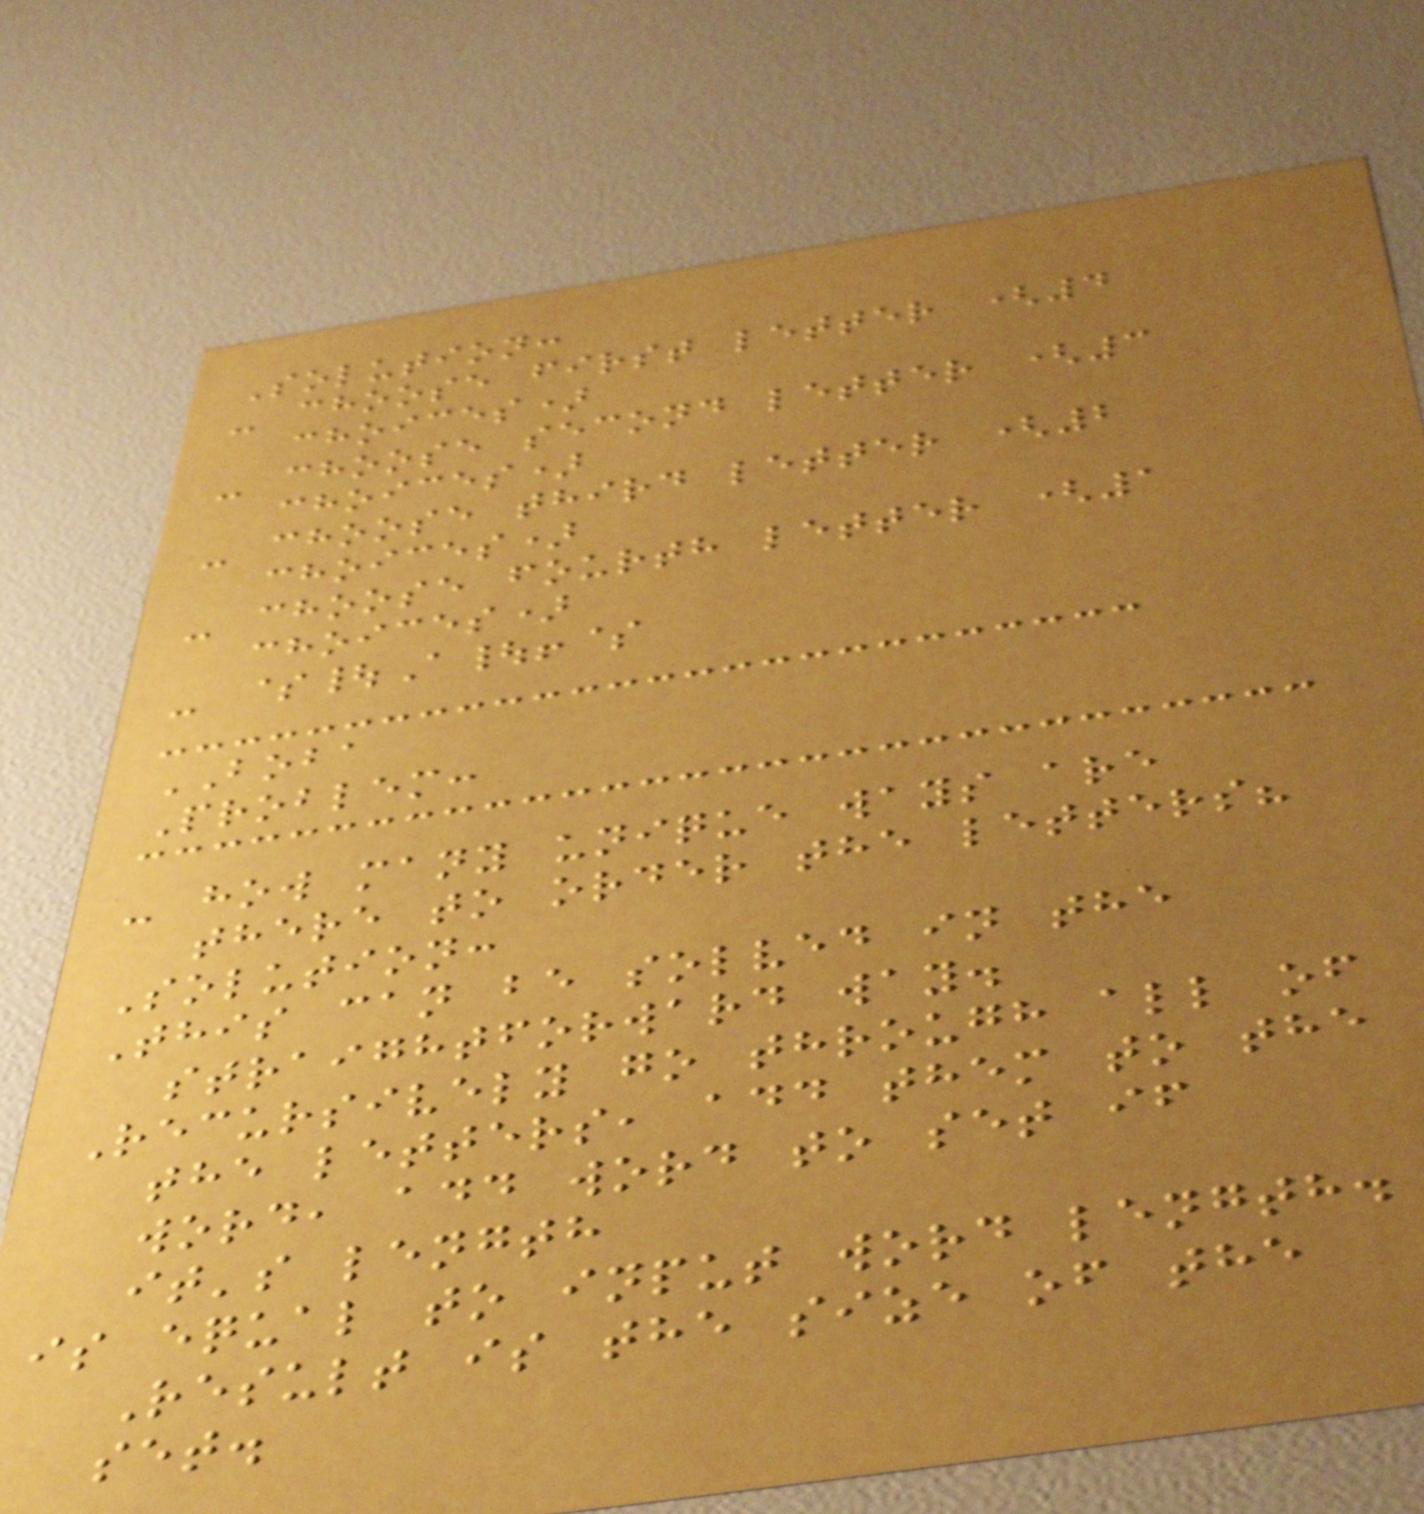Solution:
- choose first letter (4
choices)
- choose second letter (3
choices)
- choose third letter (2
choices)
- choose fourth letter (1
choices)
- $|A|!$
BOBA
Problem:
- how many unique ways are
there to order the letters?
Solution:
This can be solved in the
straightforward way.
Recursively go through all of
the letters, add them to the
word, add word to set if
it's length
is equal to input word length.
Result is the size of the
set.
